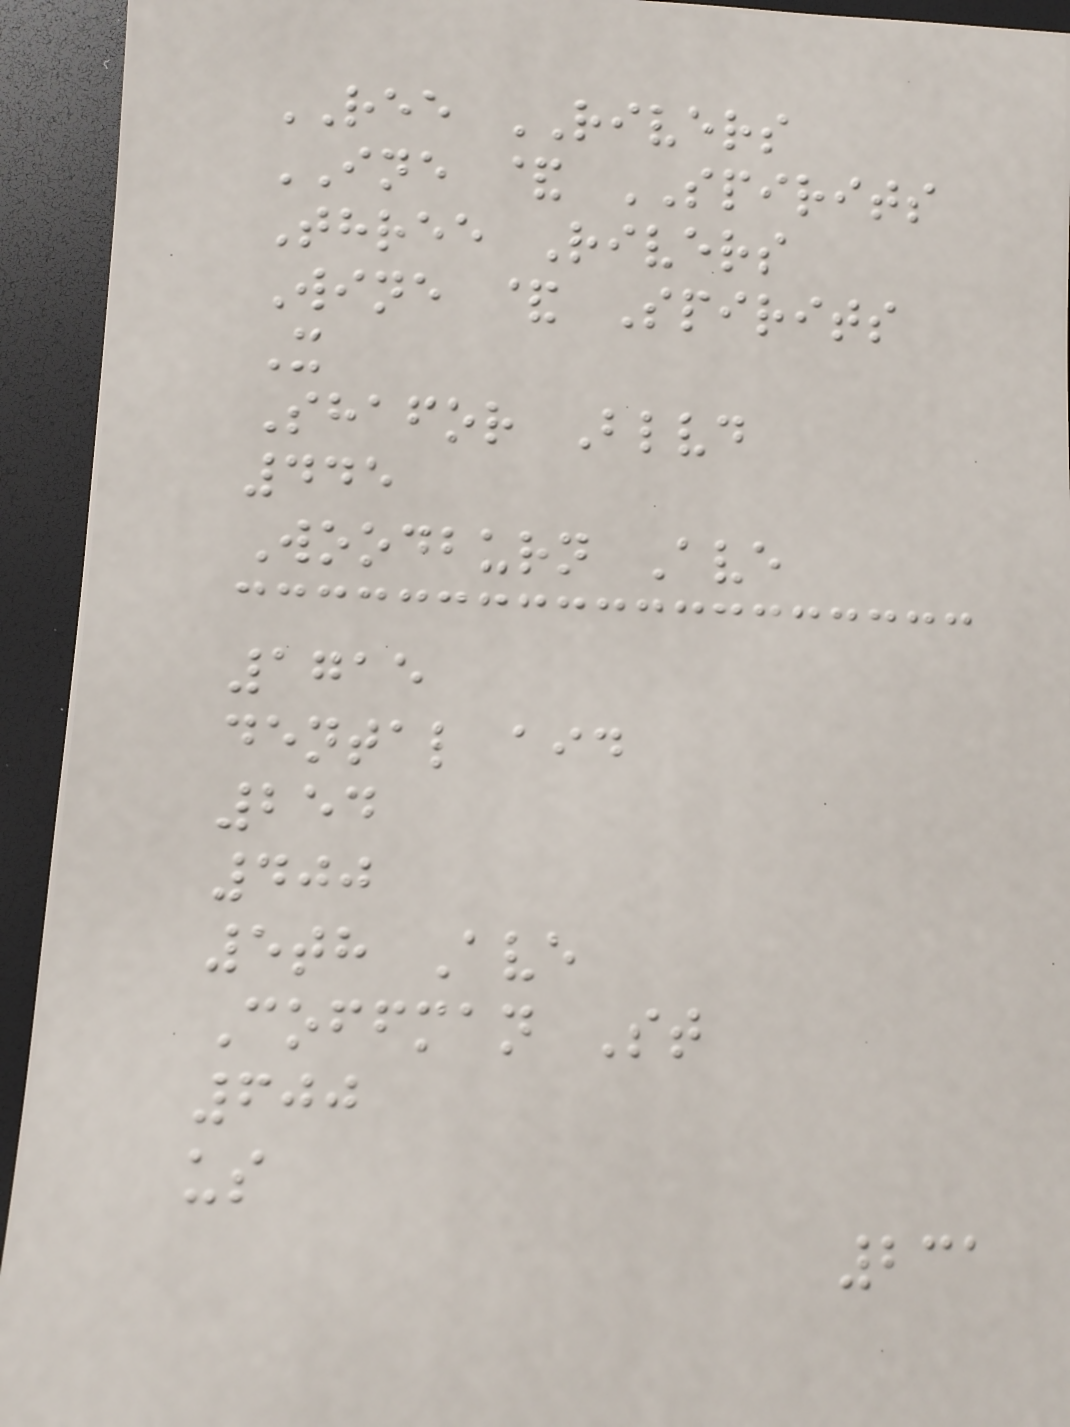REE RIVERS
INE & SPIRITS
Three Rivers
Wine & Spirits
X
Shafor Blvd
445
Woodburn Ave
1715
dental aid
254
400
5th Ave
Coffman St
600
us
231
